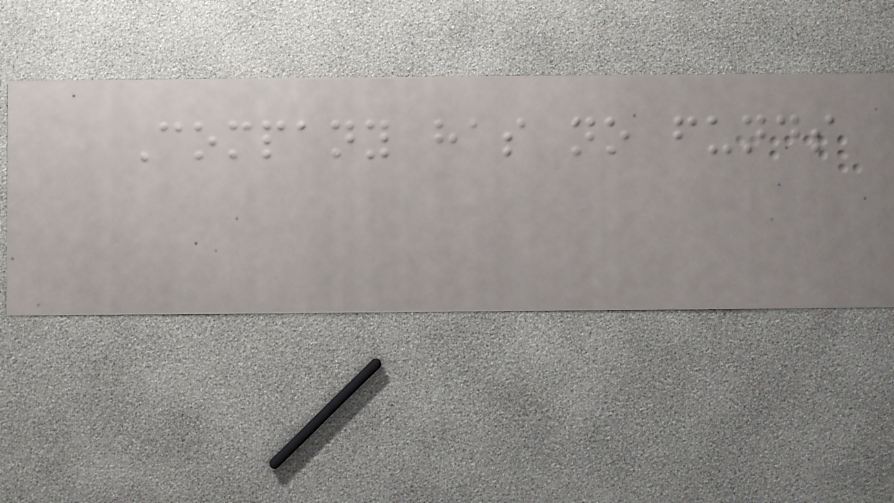Company has no funds
